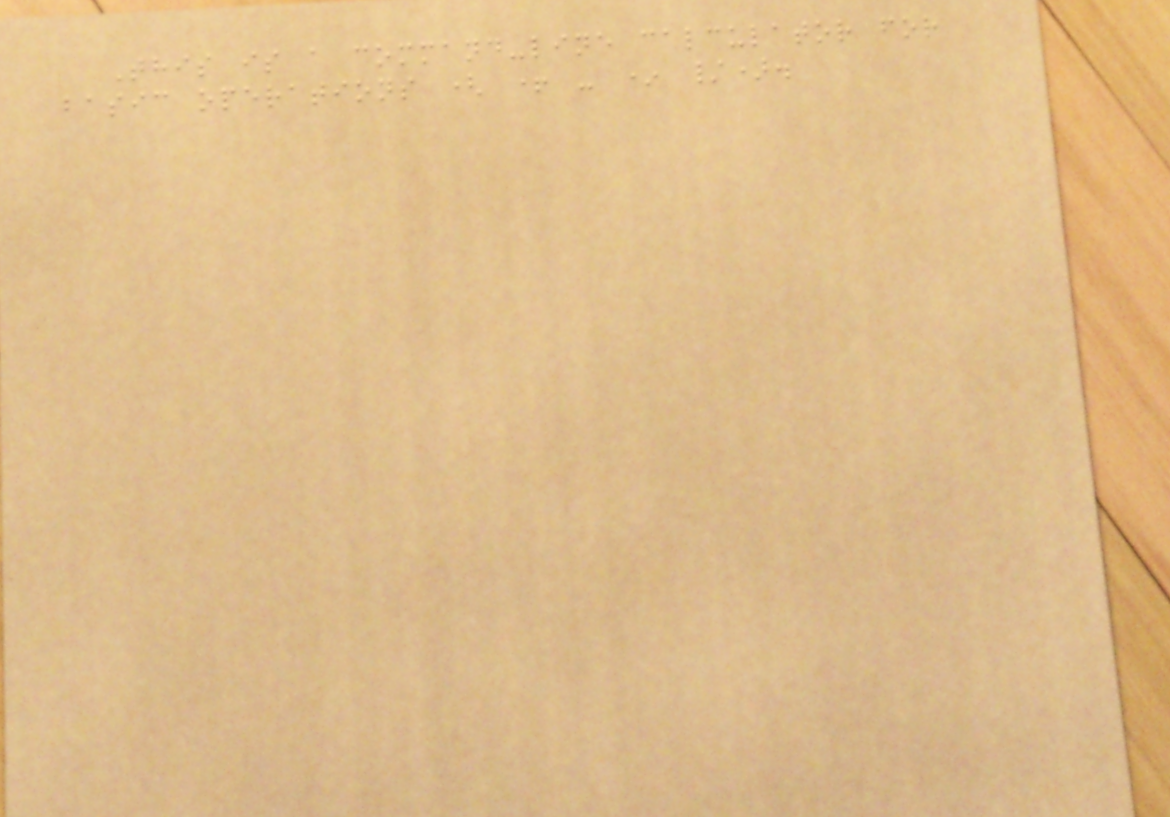This is a command-line calculator for
basic operations ( + - * /).
